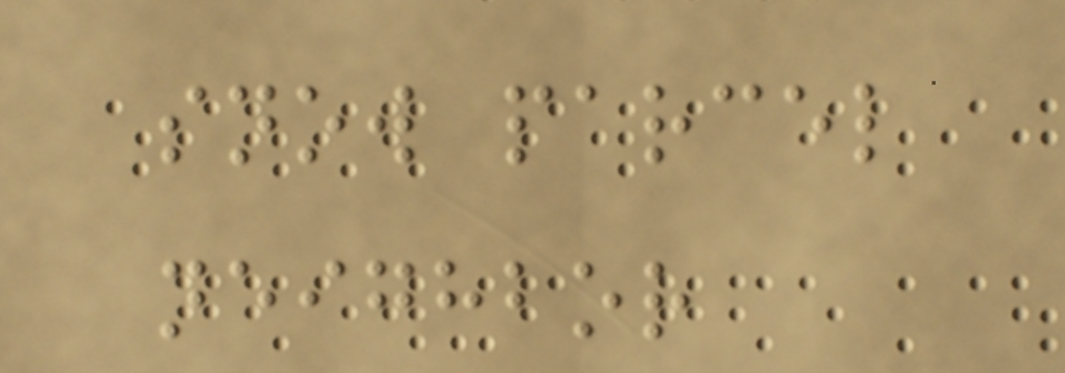snow parcel
neighbor
